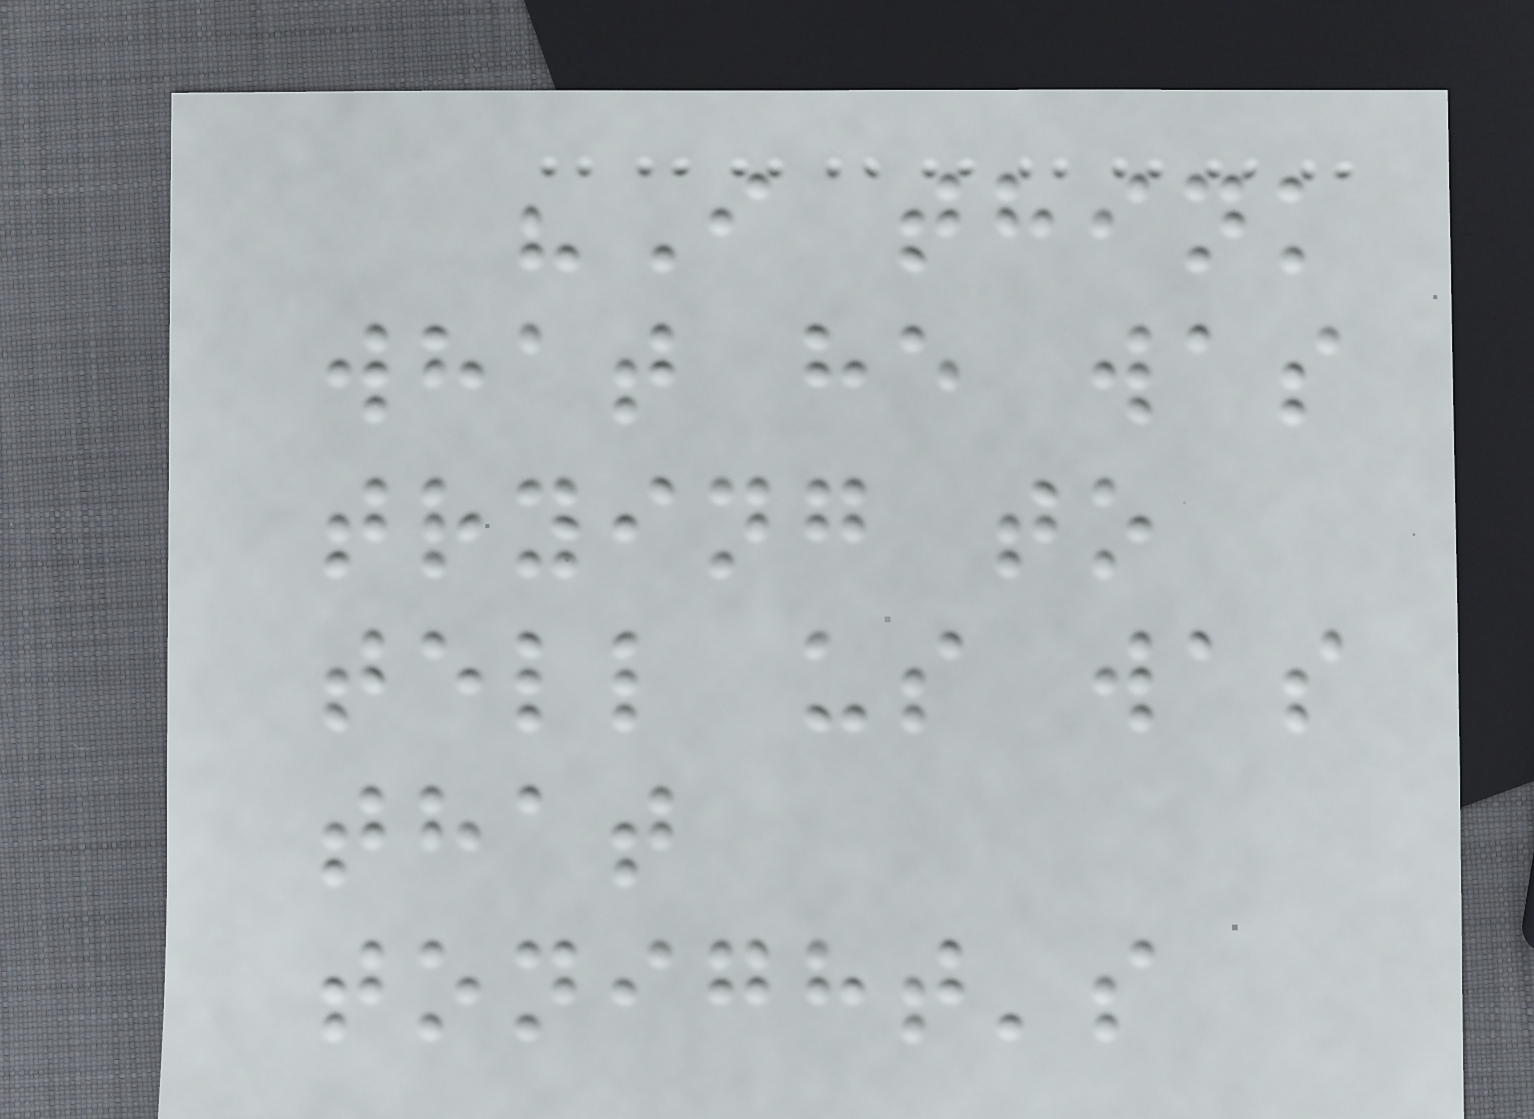"I think
what he was
trying to
tell us was
that
tonight's
